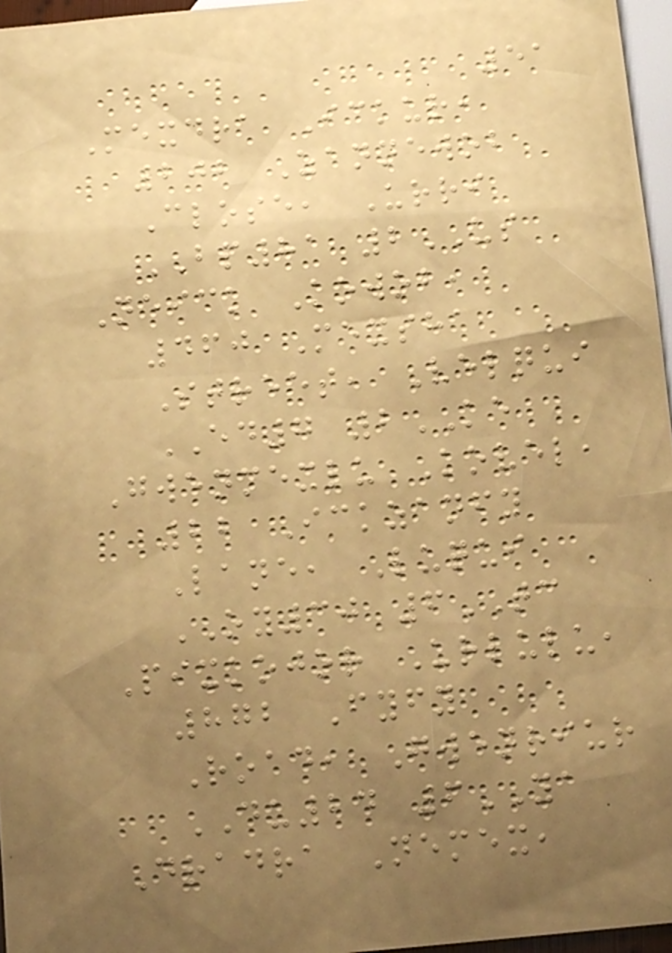51
Mexdra Ickur,
202 Zannewob
Close, Urri
BP81 2US
Neick Kowob,
460 Mexsha
Street, Velqui
ED7 2KE
Gwenmexlu Kovel,
22 Ickzanfy
Lane, Luqui
OY30 6TC
Pixkojor Urlulu,
872 Fyfy
Road, Gwenriur
DU24 6YA
Dradra Nemex,
